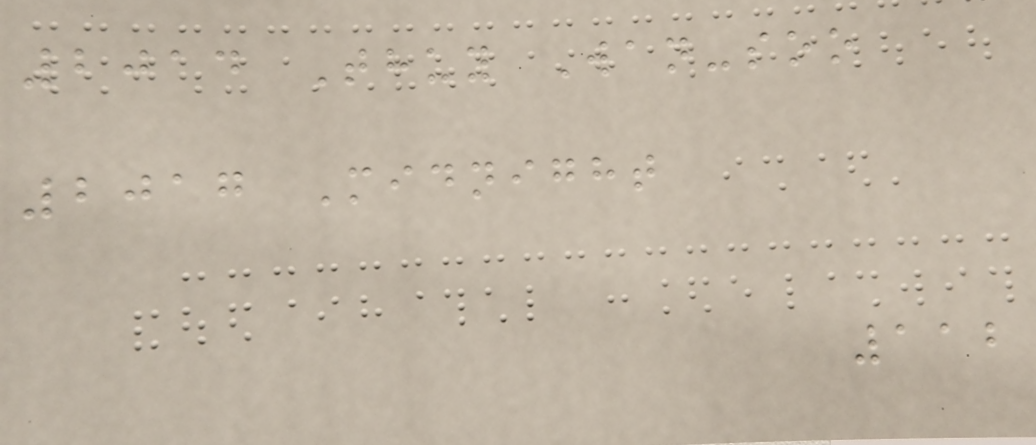2014 Thuy Wan-soo
2017 Midnight
112
